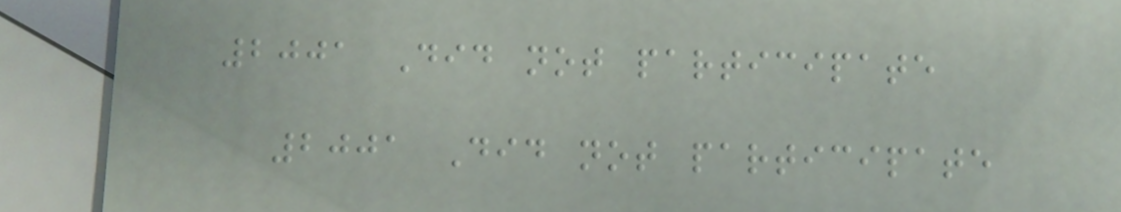2001 Did not participate
2001 Did not participate
